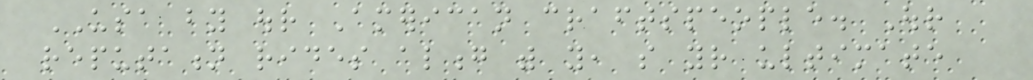USA by our American craftspeople. Our
reputation rides along with you, so your ultimate
